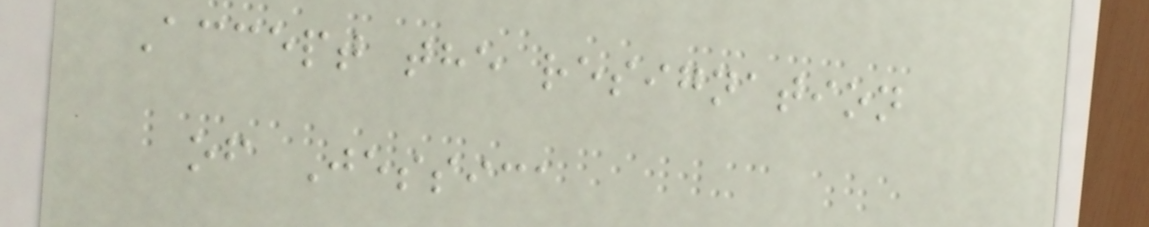Accept the resignation
of Jessica
